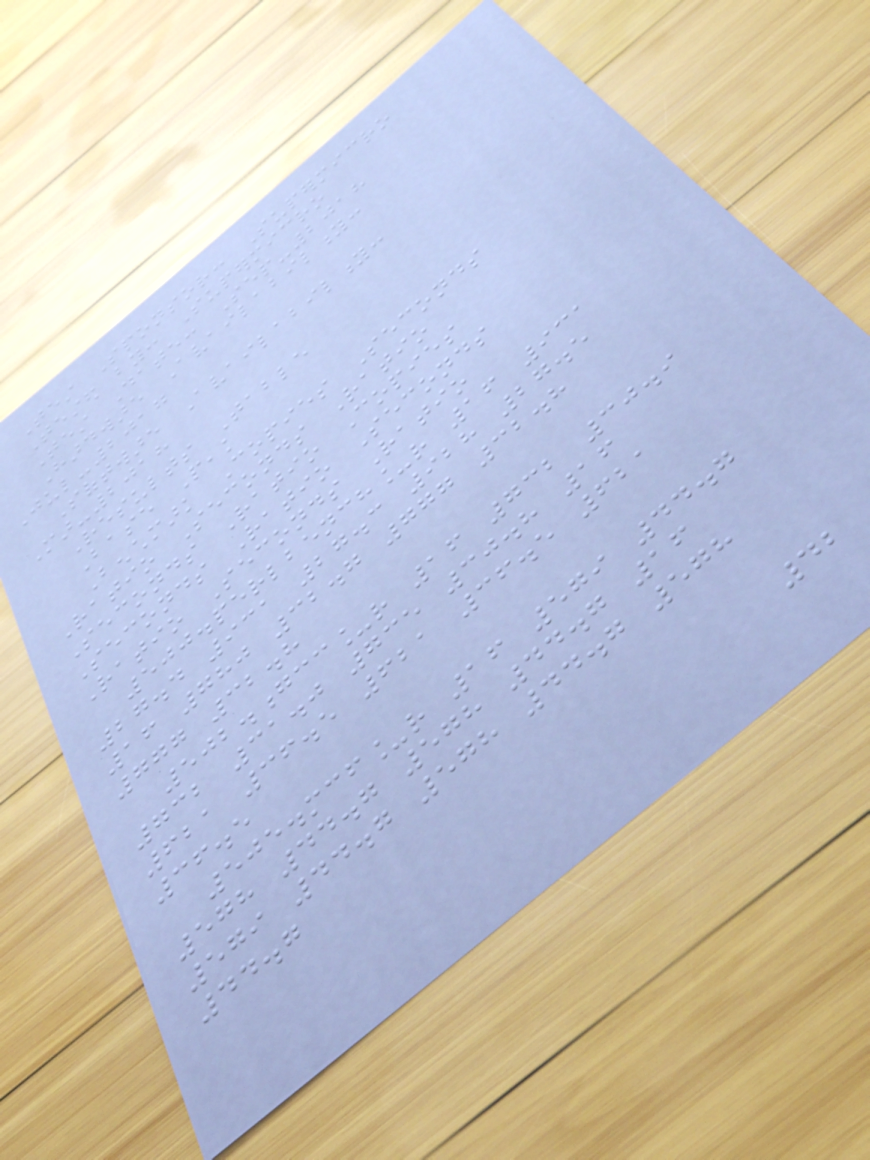Test Sponsor: Supermicro
Tested by: Supermicro
Test Date: Sep-2018
Hardware Availability:
Jul-2017
Software Availability:
Mar-2018
Results Table
Base Peak
Benchmark Copies Seconds
Ratio Seconds Ratio
Seconds Ratio Copies
Seconds Ratio Seconds
Ratio Seconds Ratio
500.perlbench_r 16 931
27.4 931 27.3 928 27.5
16 780 32.7 777 32.8
777 32.8
502.gcc_r 16 732 30.9
732 31.0 735 30.8 16
621 36.5 621 36.5 621
36.5
505.mcf_r 16 579 44.7
578 44.7 578 44.7 16
579 44.7 578 44.7 578
44.7
42
